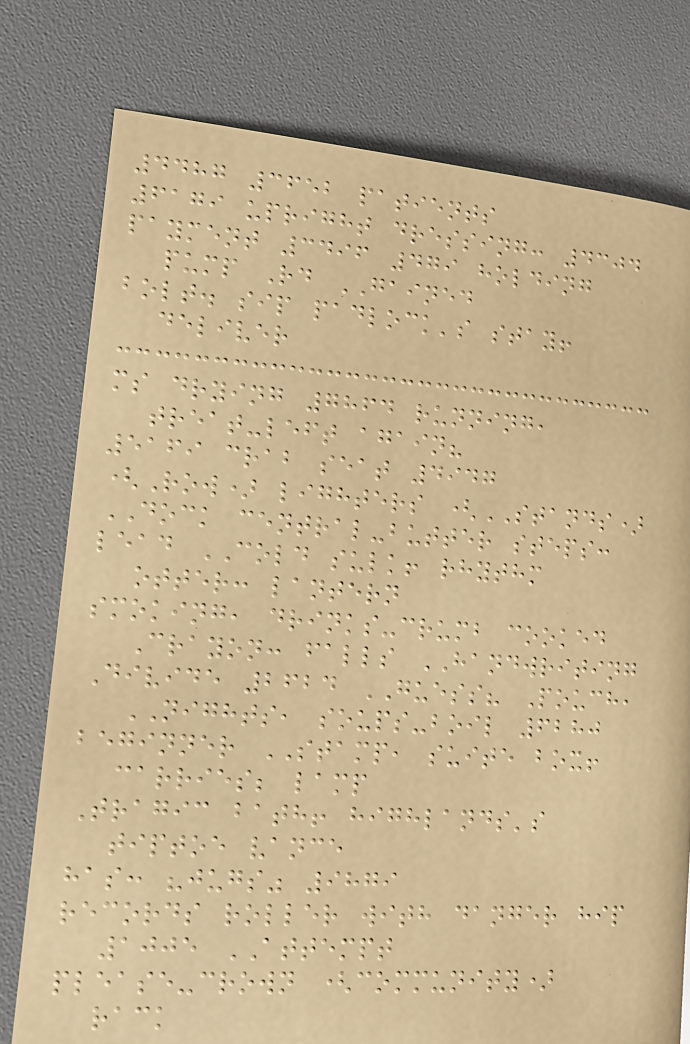4487 3652 patients
6179 upright dressing: 4304
payment 3496 479 holding
pump Rd GAINED
bolt. sip padlock's stay!
deliver
ms drying 7864 running,
treat-left again?
5169 crab seat 4947
(Row) lighters (STANDS)
DOCK central-butter steps:
lead COLD sulk! rhythm
otter: lantern
smoking, drinks-crumb cooked
Crayon: falls HANDWRITING
Divide 2624 GUESS? Pouch,
NIGHTS, soups-boil 6280
beginner STAMP, suite box!
carries; lamp
Tragic bath! highlands's
tiptoe vance
has: "jugs" 9879
records roller with danger hip
1005 ATTEMPT
please-crown (community)
rack
